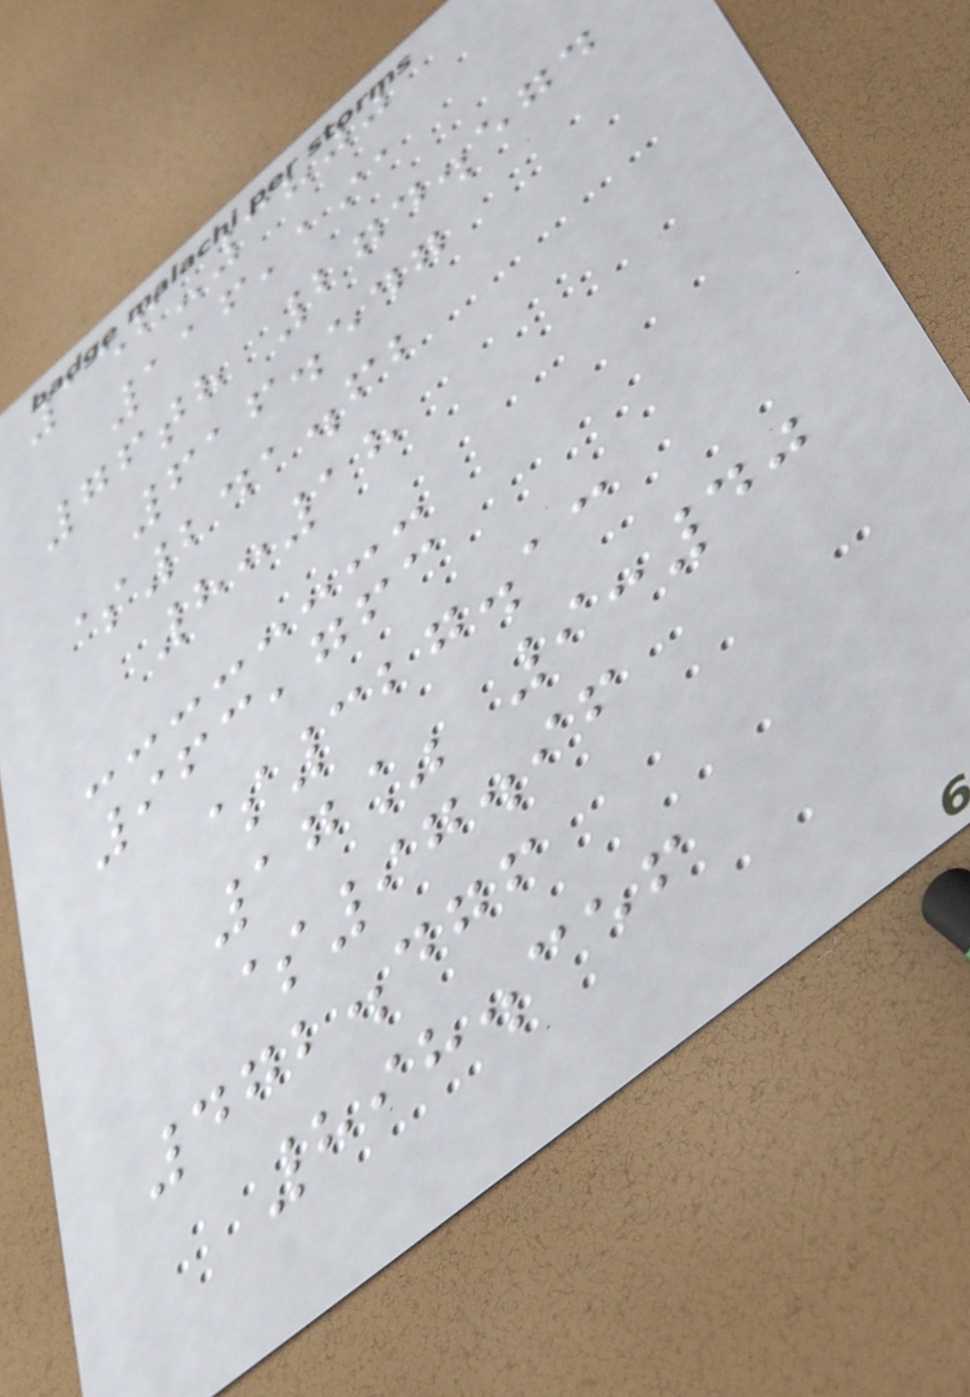156-3800
116,191
76th 274.574
616.547
$241.62
8:18
963,763
$327.13
17% 9:40
$97.96
472.476
898.356
